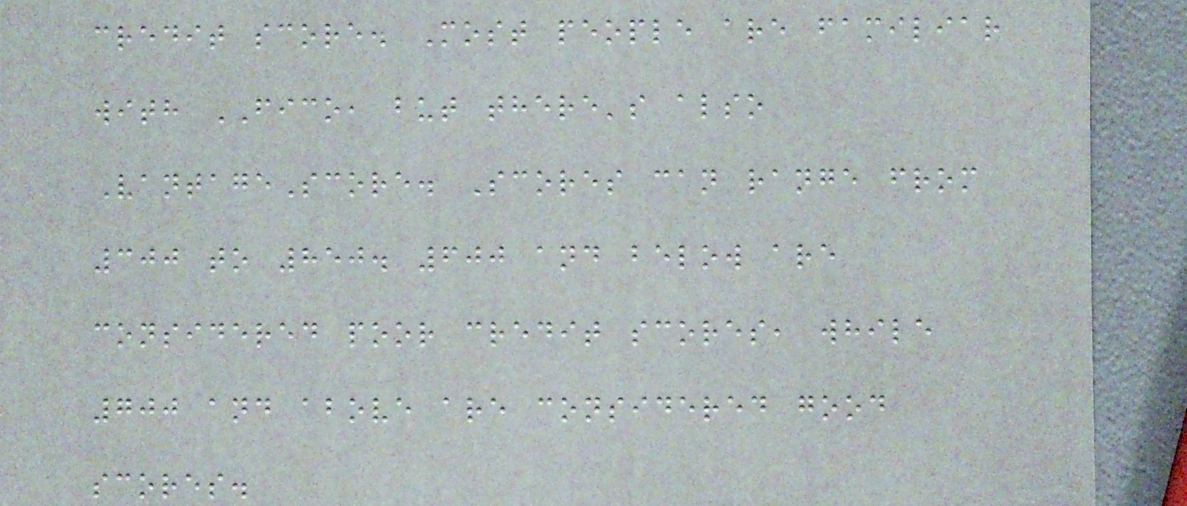credit score. Most people are familiar
with FICO, but there's also
VantageScore. Scores can range from
300 to 850. 600 and below are
considered poor credit scores, while
700 and above are considered good
scores.
